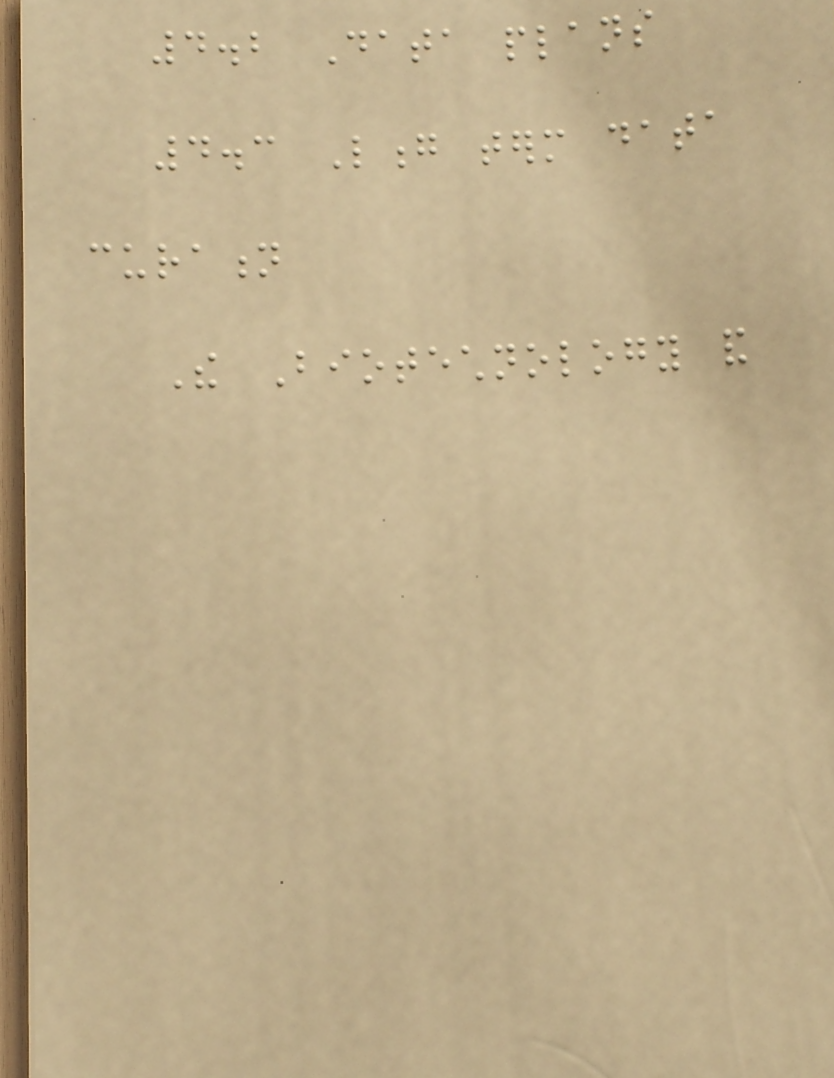4.2 Data plans
4.3 Long term data
curation
The Biotechnology and
